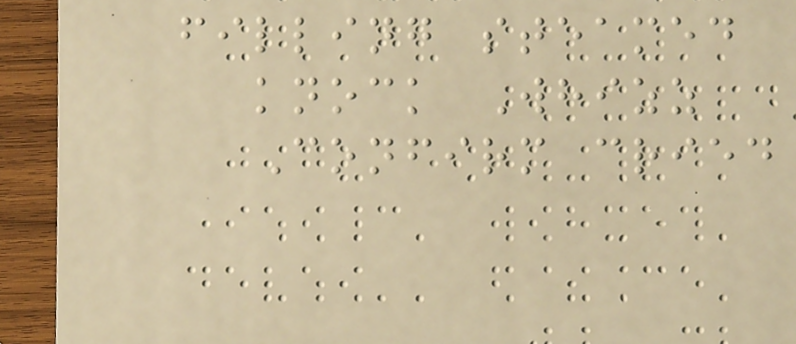filling steamed
knock Whizz
Confirm cried
